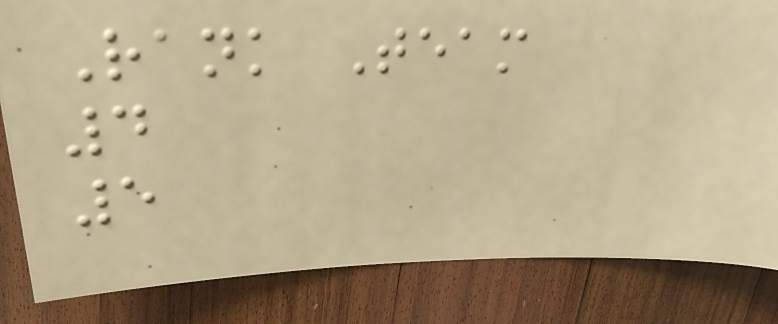Rank Team
4
5
